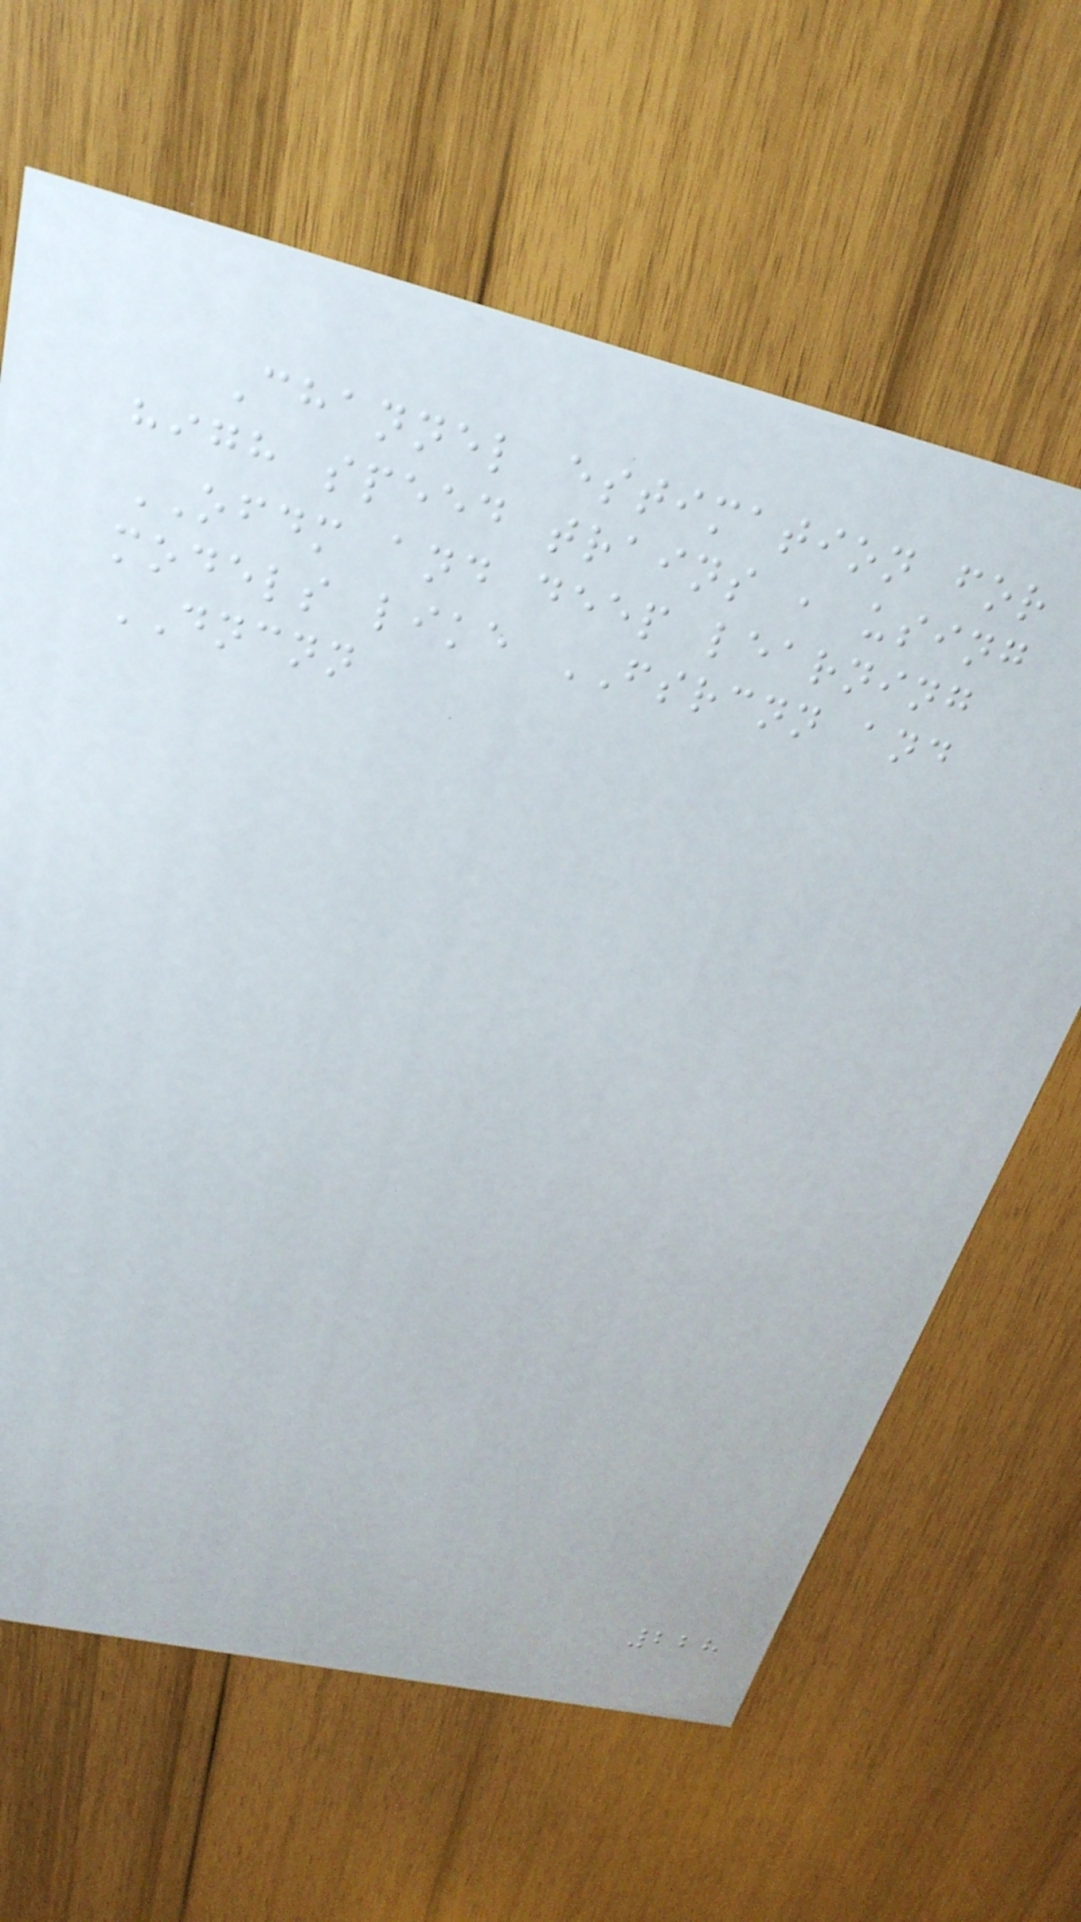Channel estimation for
high speed trains , using
OFDM and deep learning
models like FSRCNN and
DNCNN
228
